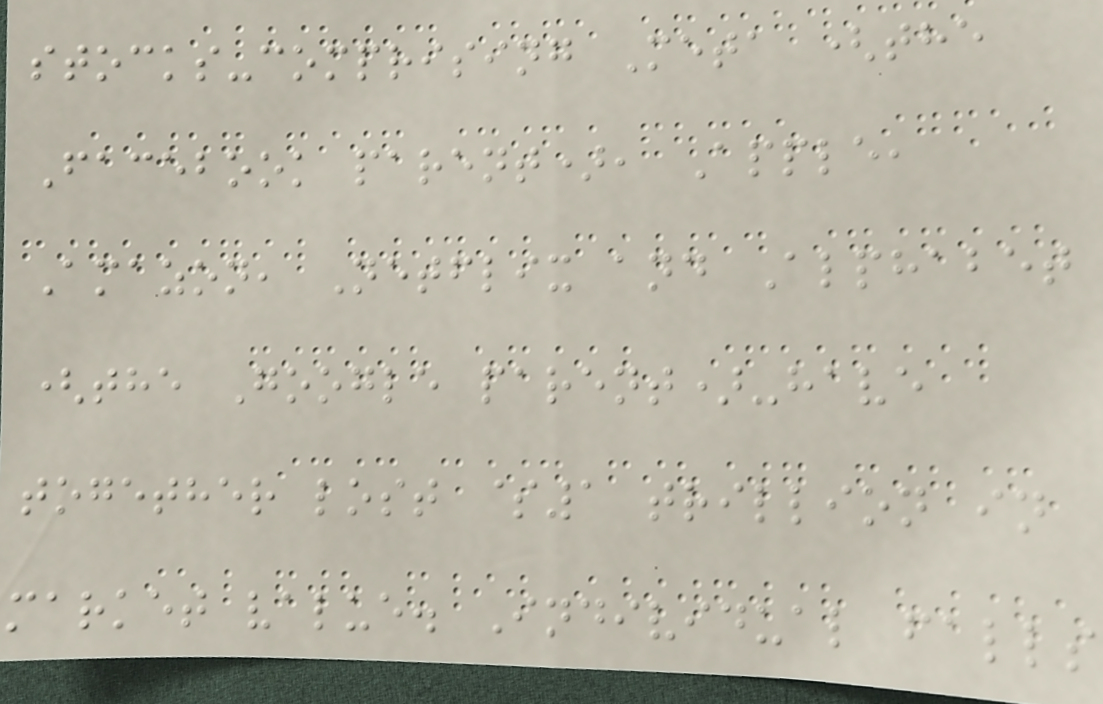stocks-comprising Meta (the
Facebook parent), Apple,
Amazon, Netflix and Alphabet
(the Google parent)-have
together lost $1 trillion in
market value. Individual falls
